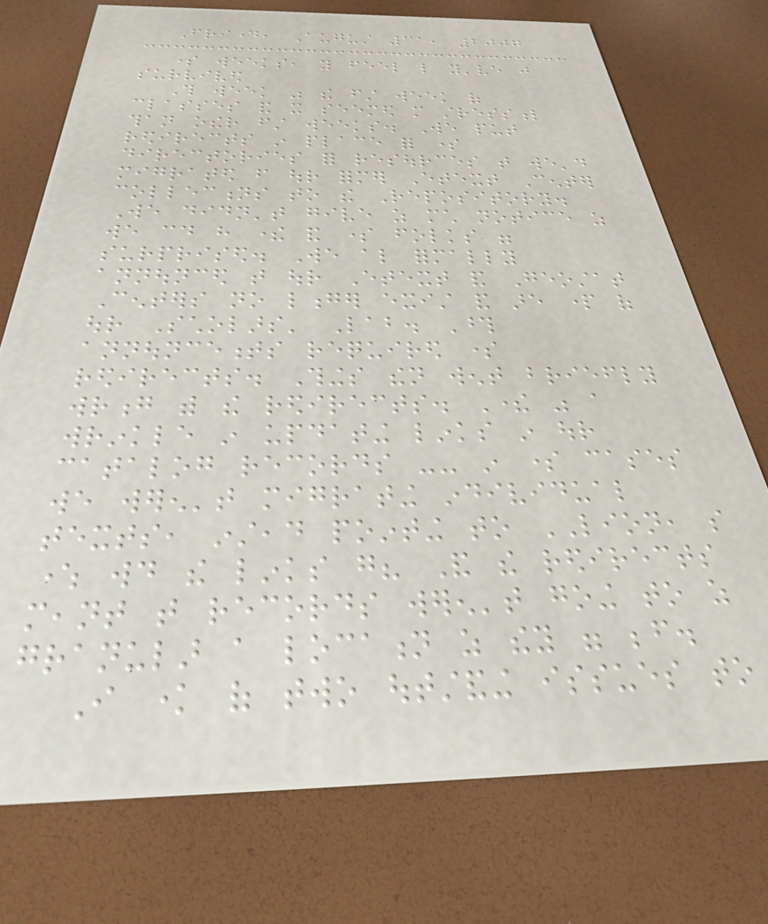Friday, August 31, 2007
some weeks, you feel like you've just
survived
This week was the first week of
classes and it seemed more stressful
than other first weeks. We put
redirects in place for some
directories for resources that we'd
migrated from our former Etext Center
collections to the Repository.
We didn't give as much notice as
we could have there and some folks were
surprised. We also formally
announced that our Etext and Geostat
Centers no longer exist and are part of
our Scholars' Lab. Those
announcements required some
redirects. Things then went briefly
wrong with the redirects. There was a
wrinkle in updating links in our
catalog records -- in some cases
we weren't migrating individual
texts, instead pointing to LION, so
where would the links go? And the redirects
meant that records weren't going to as
granular a location as they were before.
I know of two outstanding issues to
